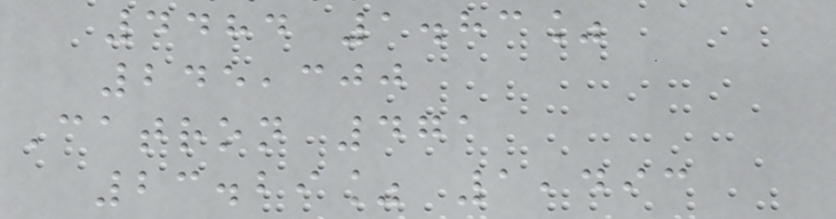4484 1.83%
245,300
Catron 471
23.29% 1,493
